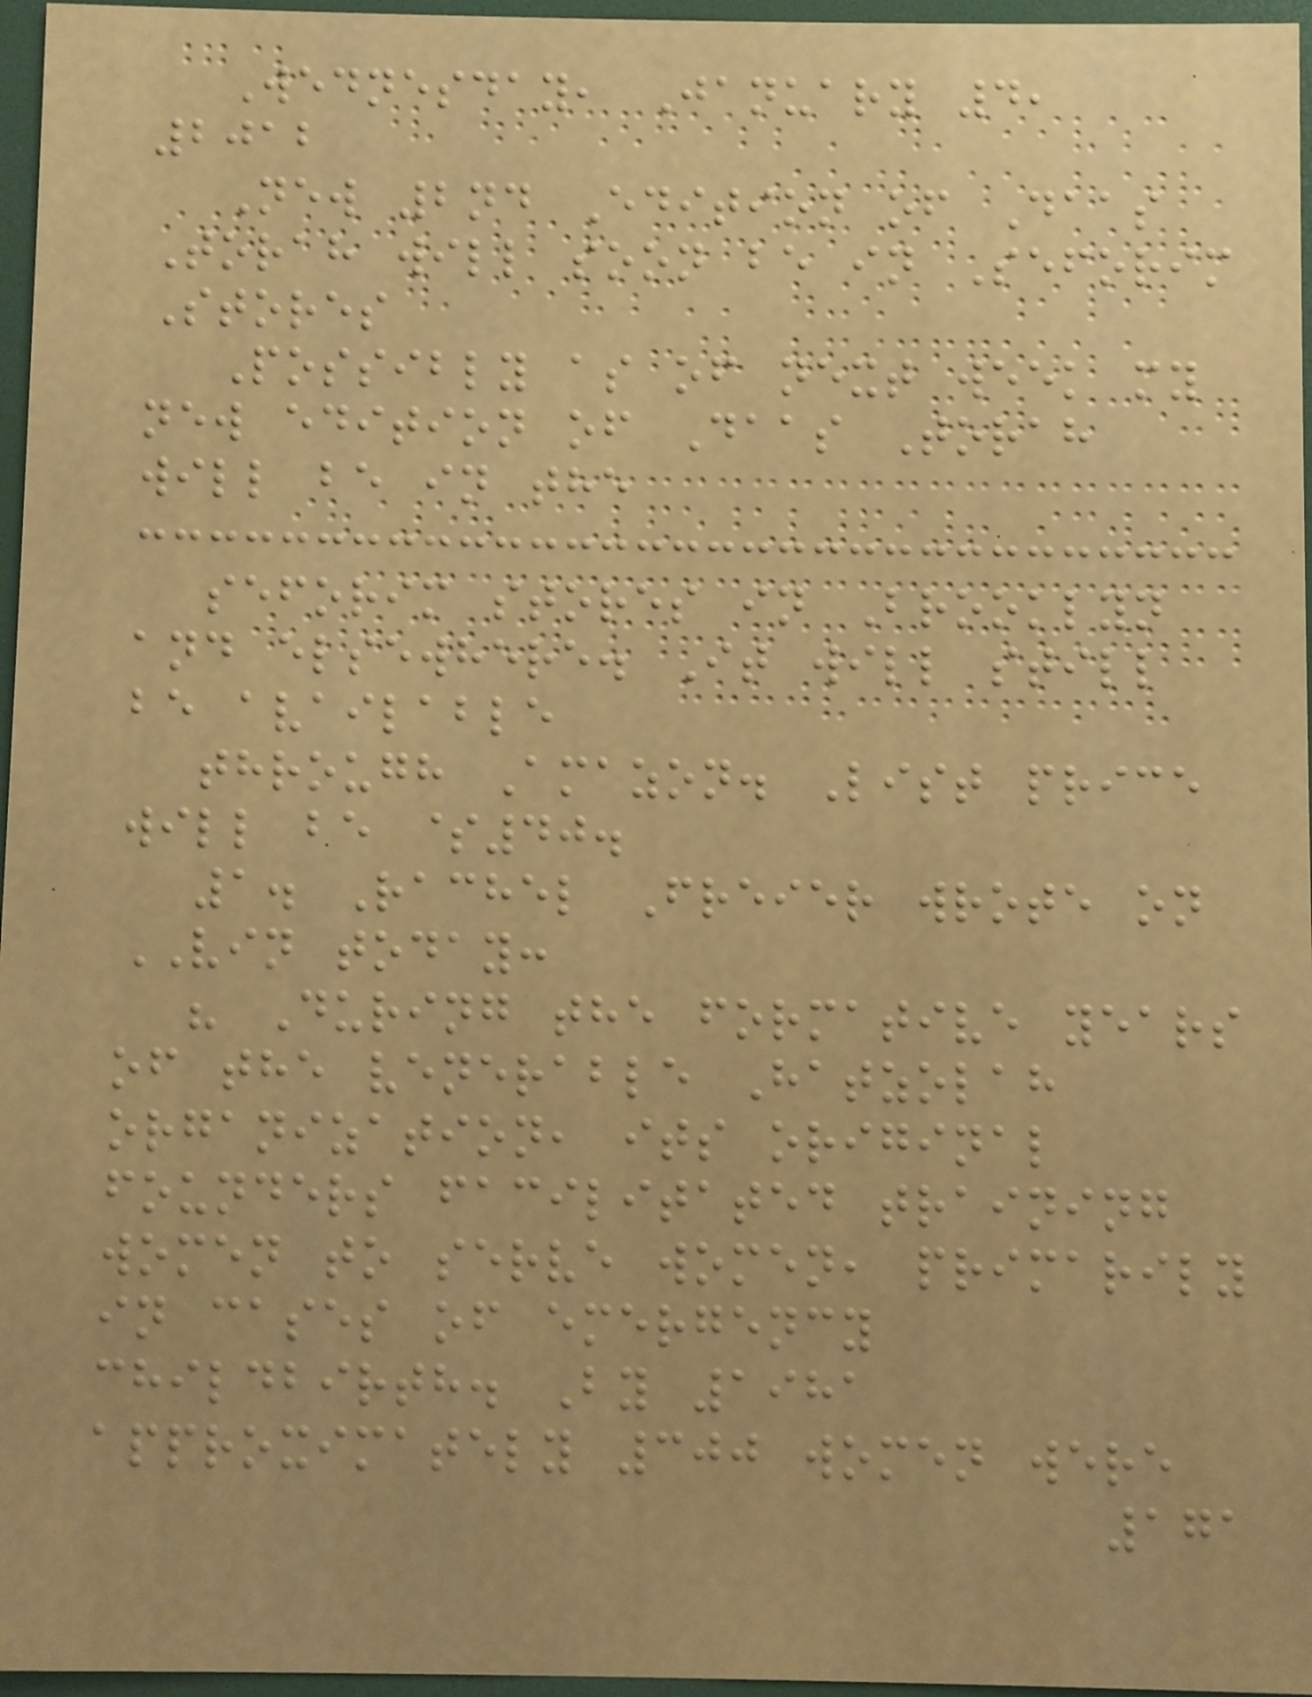Wednesday, January 4,
2012
New 2nd Edition of Daas
Torah will soon be in Seforim
Stores
Possibly as of next week my
new edition of Daas Torah
will be in the
seforim stores in Brooklyn
and elsewhere. It will still
be available
through Amazon. List price
will be $40.
1. Rachel Freier wrote on
VIN today:
" During the formative years
of the venerable Hatzolah
organization, its original
founders facilitated training
women to serve women, primarily
in cases of emergency
childbirth. By 1981
approximately 300 women were
171
